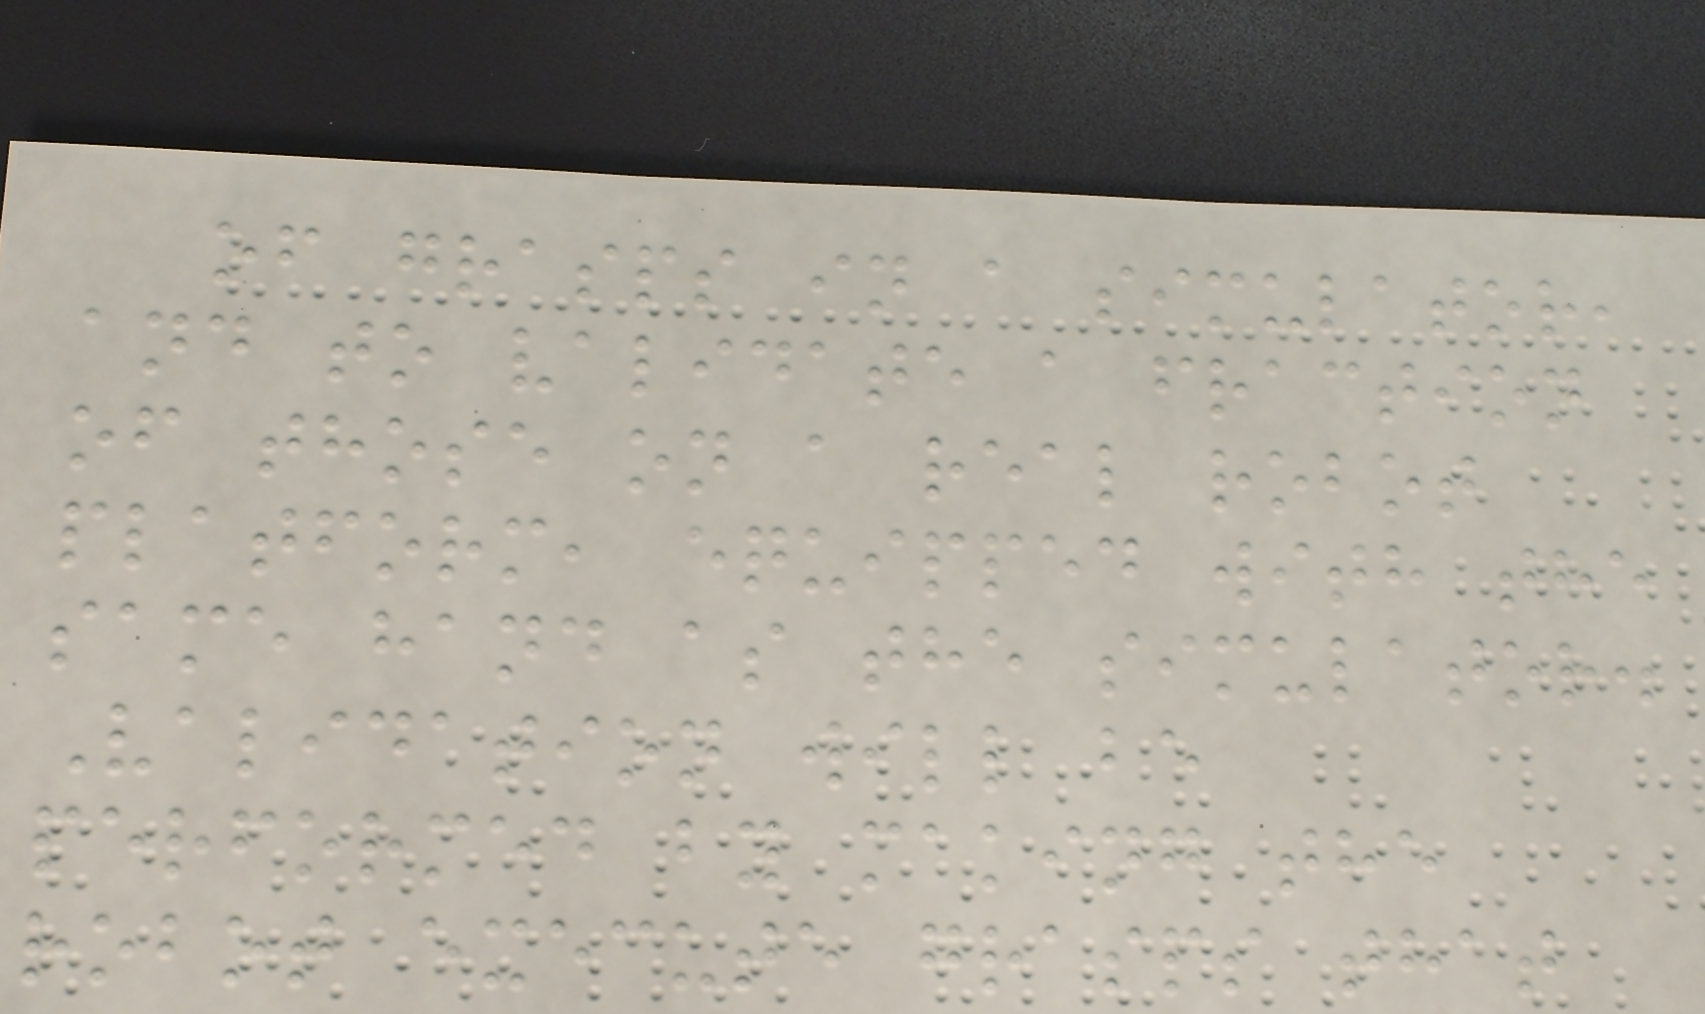of grasps in a simulator,
and to validate a fraction
of those on a real robot
platform, equipped with the
same hand as the simulator.
Validation will be
performed by making the
robot execute grasps that
